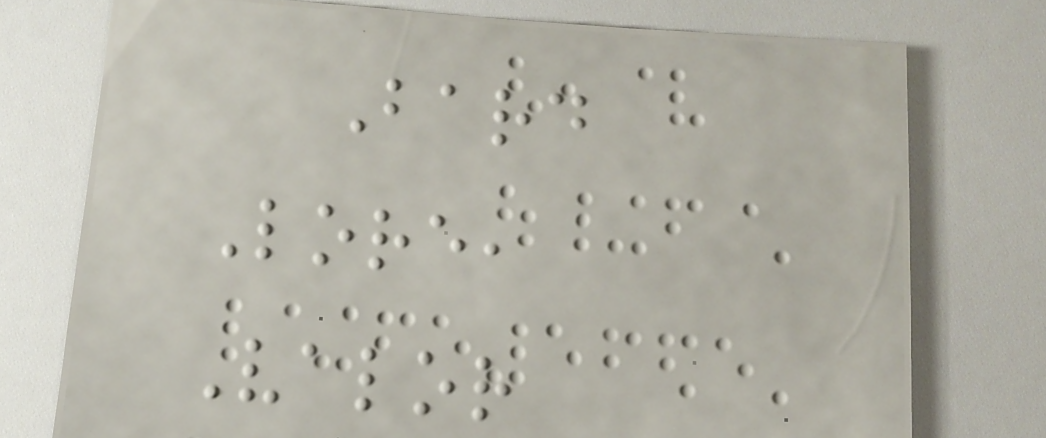Bard
Lore,
Valor
